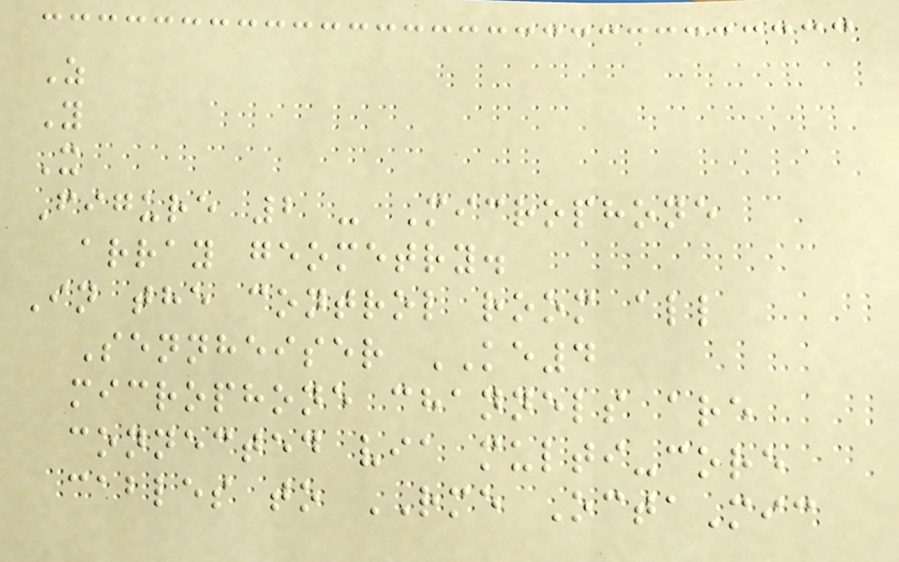Z
Y
X
Figure 2 - Microphone
array geometry.
In the control room all
Sennheiser KE4
microphone channels are
connected via multi-core
cables to RME OctaMic
